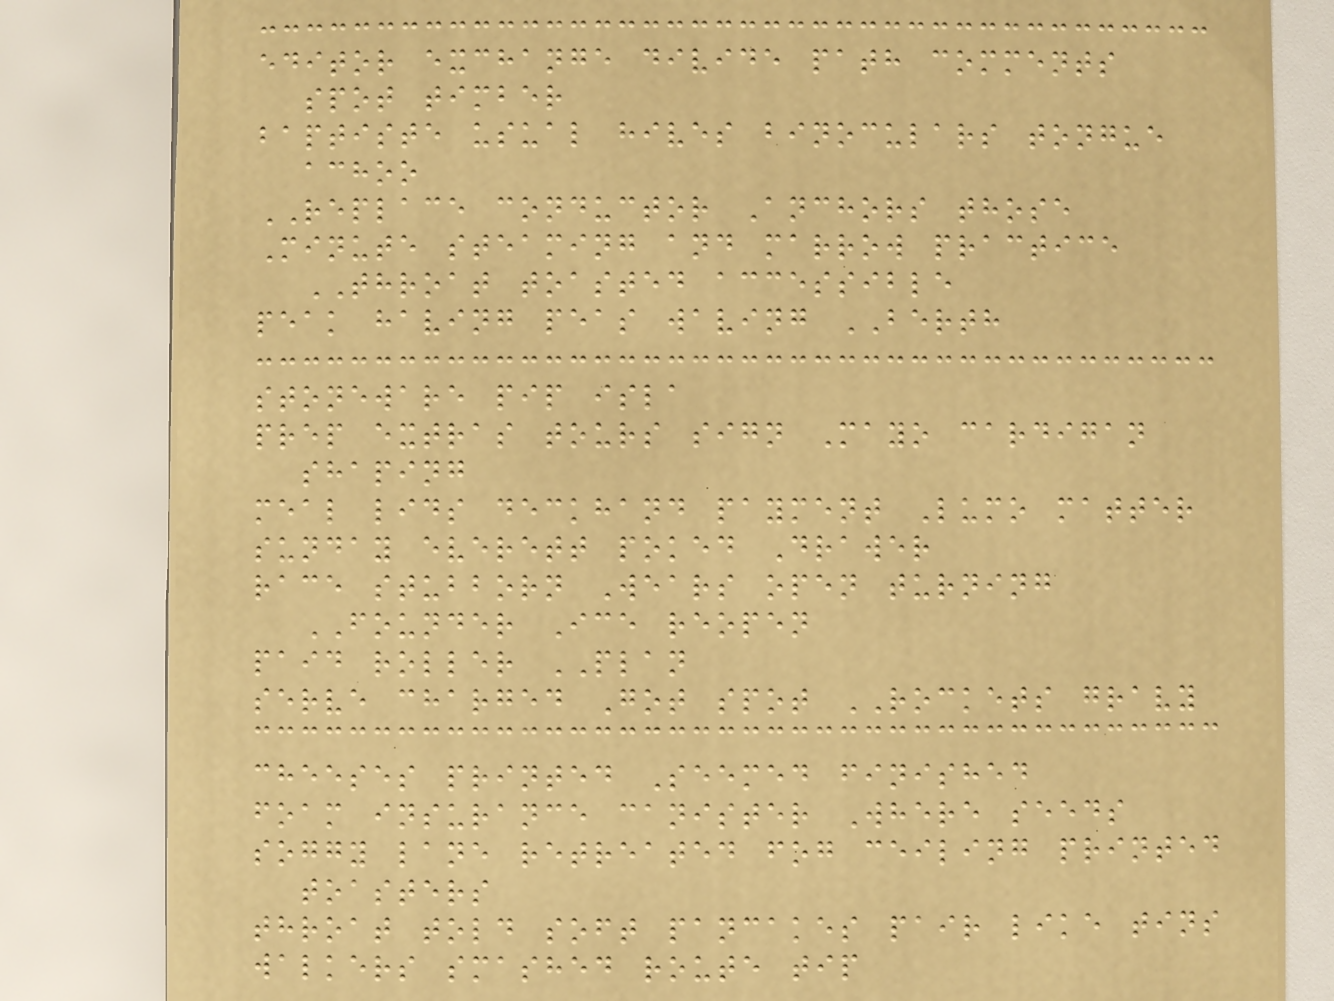editor exchange divide path comments
spot timber
baptiste usual hives binoculars tongue
achoo
REPLACE conductor Anchors those
Minute steaming and marrow practice
THROAT toasted accessible
peak having peas waving BERTH
stoneware pip isla
prep extras tours sign Mayo cardigan
shaping
meal lids deckhand payment Lumo matter
sunday everett poked Drawer
race stubborn Wears open turning
FOUNDER Ice reopen
paid roller PLAN
serve charged Got spot ROCKETS gravy
cheeses printed Seemed finished
foam insurance canister Where seeds
soggy lane retreated fog ceiling printed
toasters
throat told soft pancakes pair like tins
walkers smashed route tip
